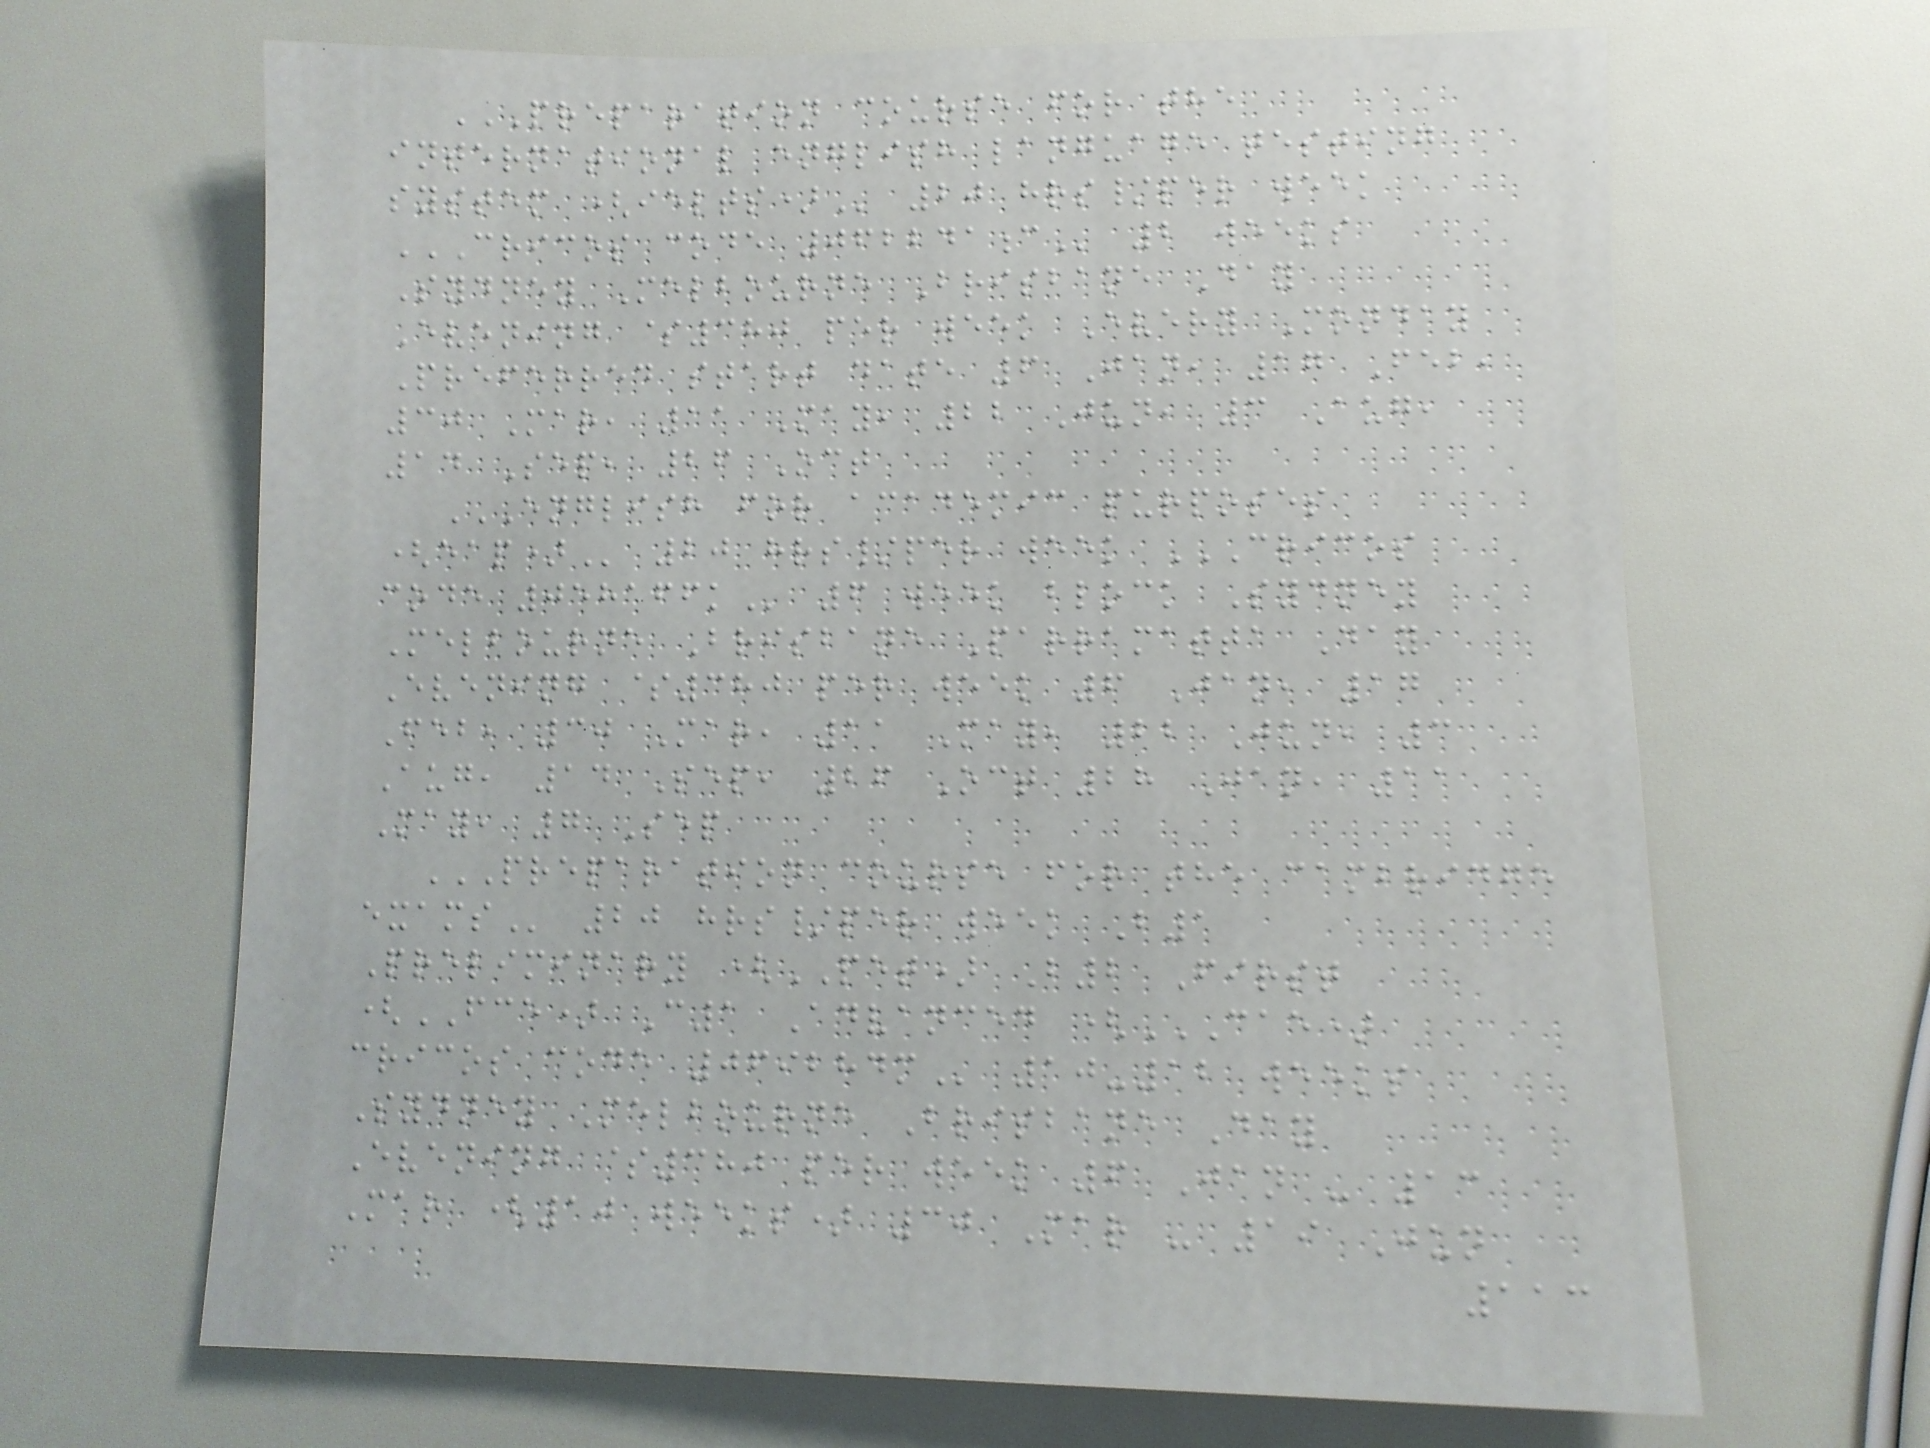PREPARATION COURSE FOR THE
INTERNATIONAL ENGLISH LANGUAGE TESTING
SYSTEM (IELTS) 20 hrs/per week
CRICOS CODE 062241C 2 weeks
Sydney Melbourne Brisbane Day
Evening $380 per week Every Monday
Preferred start date 6 Jan, 17 Feb,
30 Mar, 11 May, 22 Jun, 3 Aug,
14 Sep, 26 Oct
ENGLISH FOR ACADEMIC PURPOSES
(EAP) 20 hrs/per week CRICOS
CODE 058166K 6 week block Sydney
Melbourne Brisbane Parramatta Day
Evening $380 per week 6 Jan, 17
Feb, 30 Mar, 11 May, 22 Jun, 3
Aug, 14 Sep, 26 Oct 28 Jan, 11
May, 7 Sep
PREPARATION COURSE FOR THE CAMBRIDGE
EXAMS 20 hrs/per week B1
Preliminary (PET) B2 First
(FCE) C1 Advanced (CAE)
CRICOS CODE 069284M 10-12 weeks
Sydney Melbourne Brisbane Day
Evening $380 per week 6 Jan - 13
Mar (10 weeks) 30 Mar - 19 Jun
113
